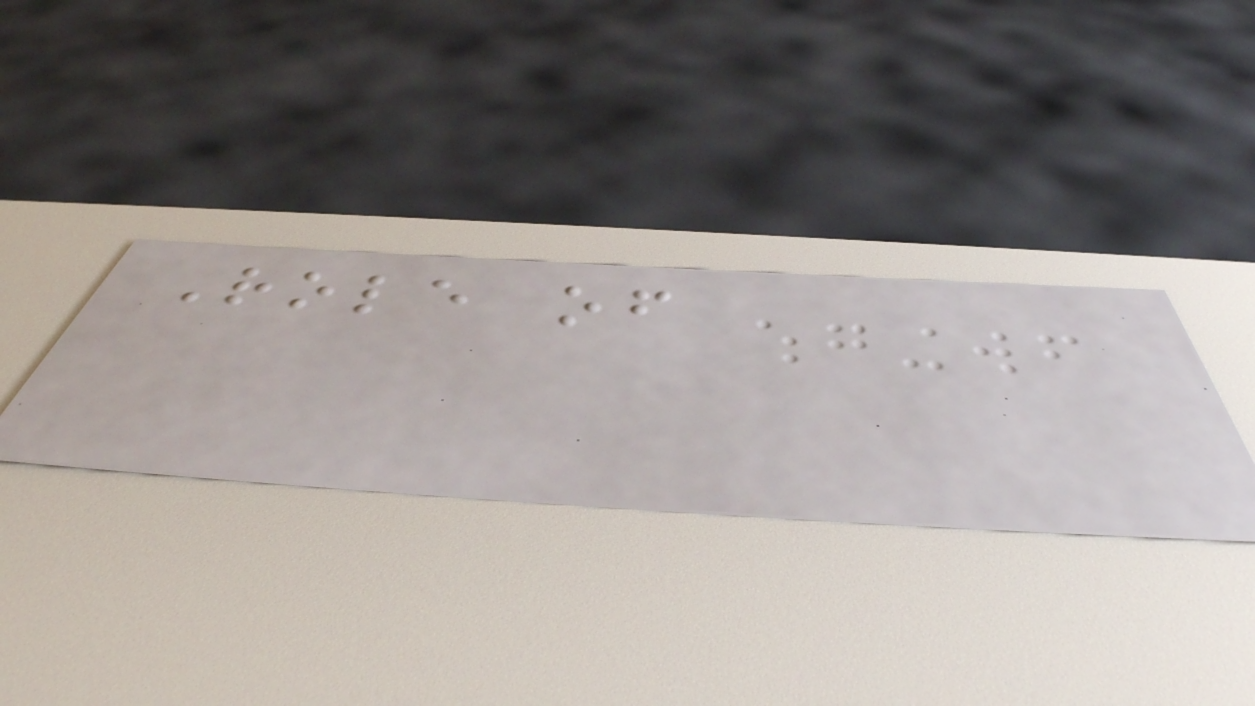Role of
